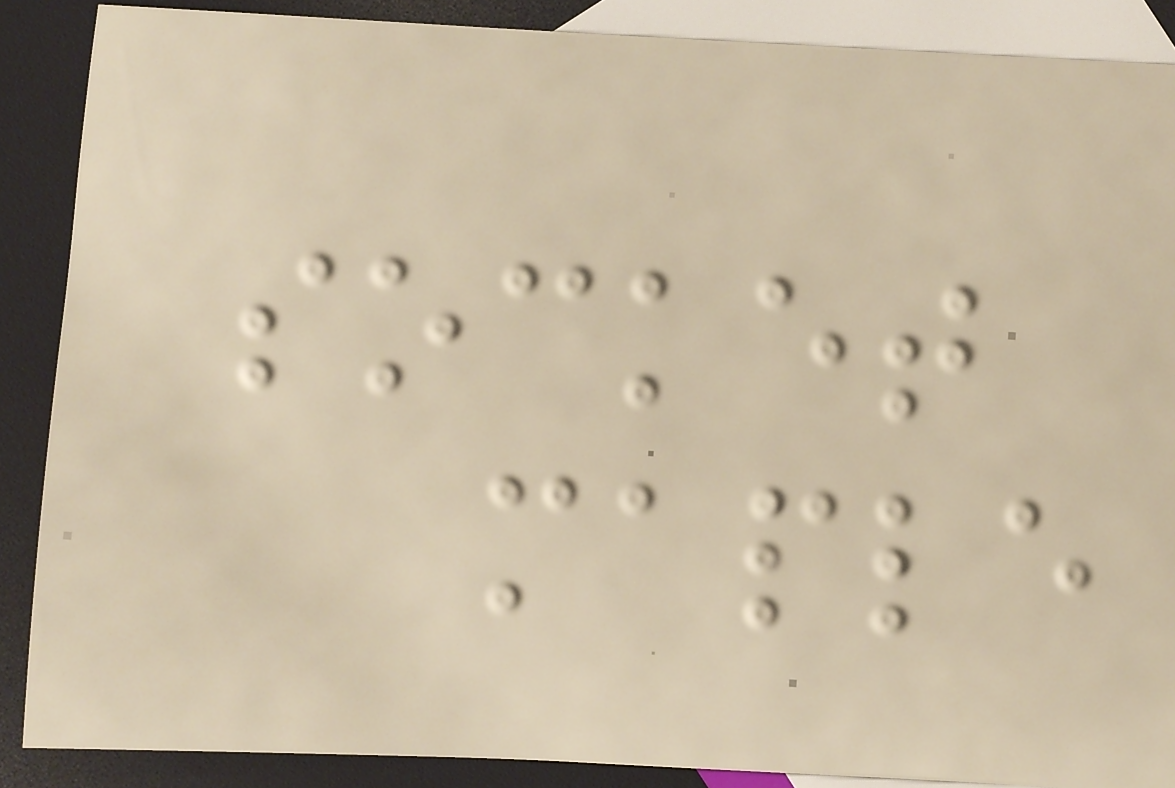socket
maple
